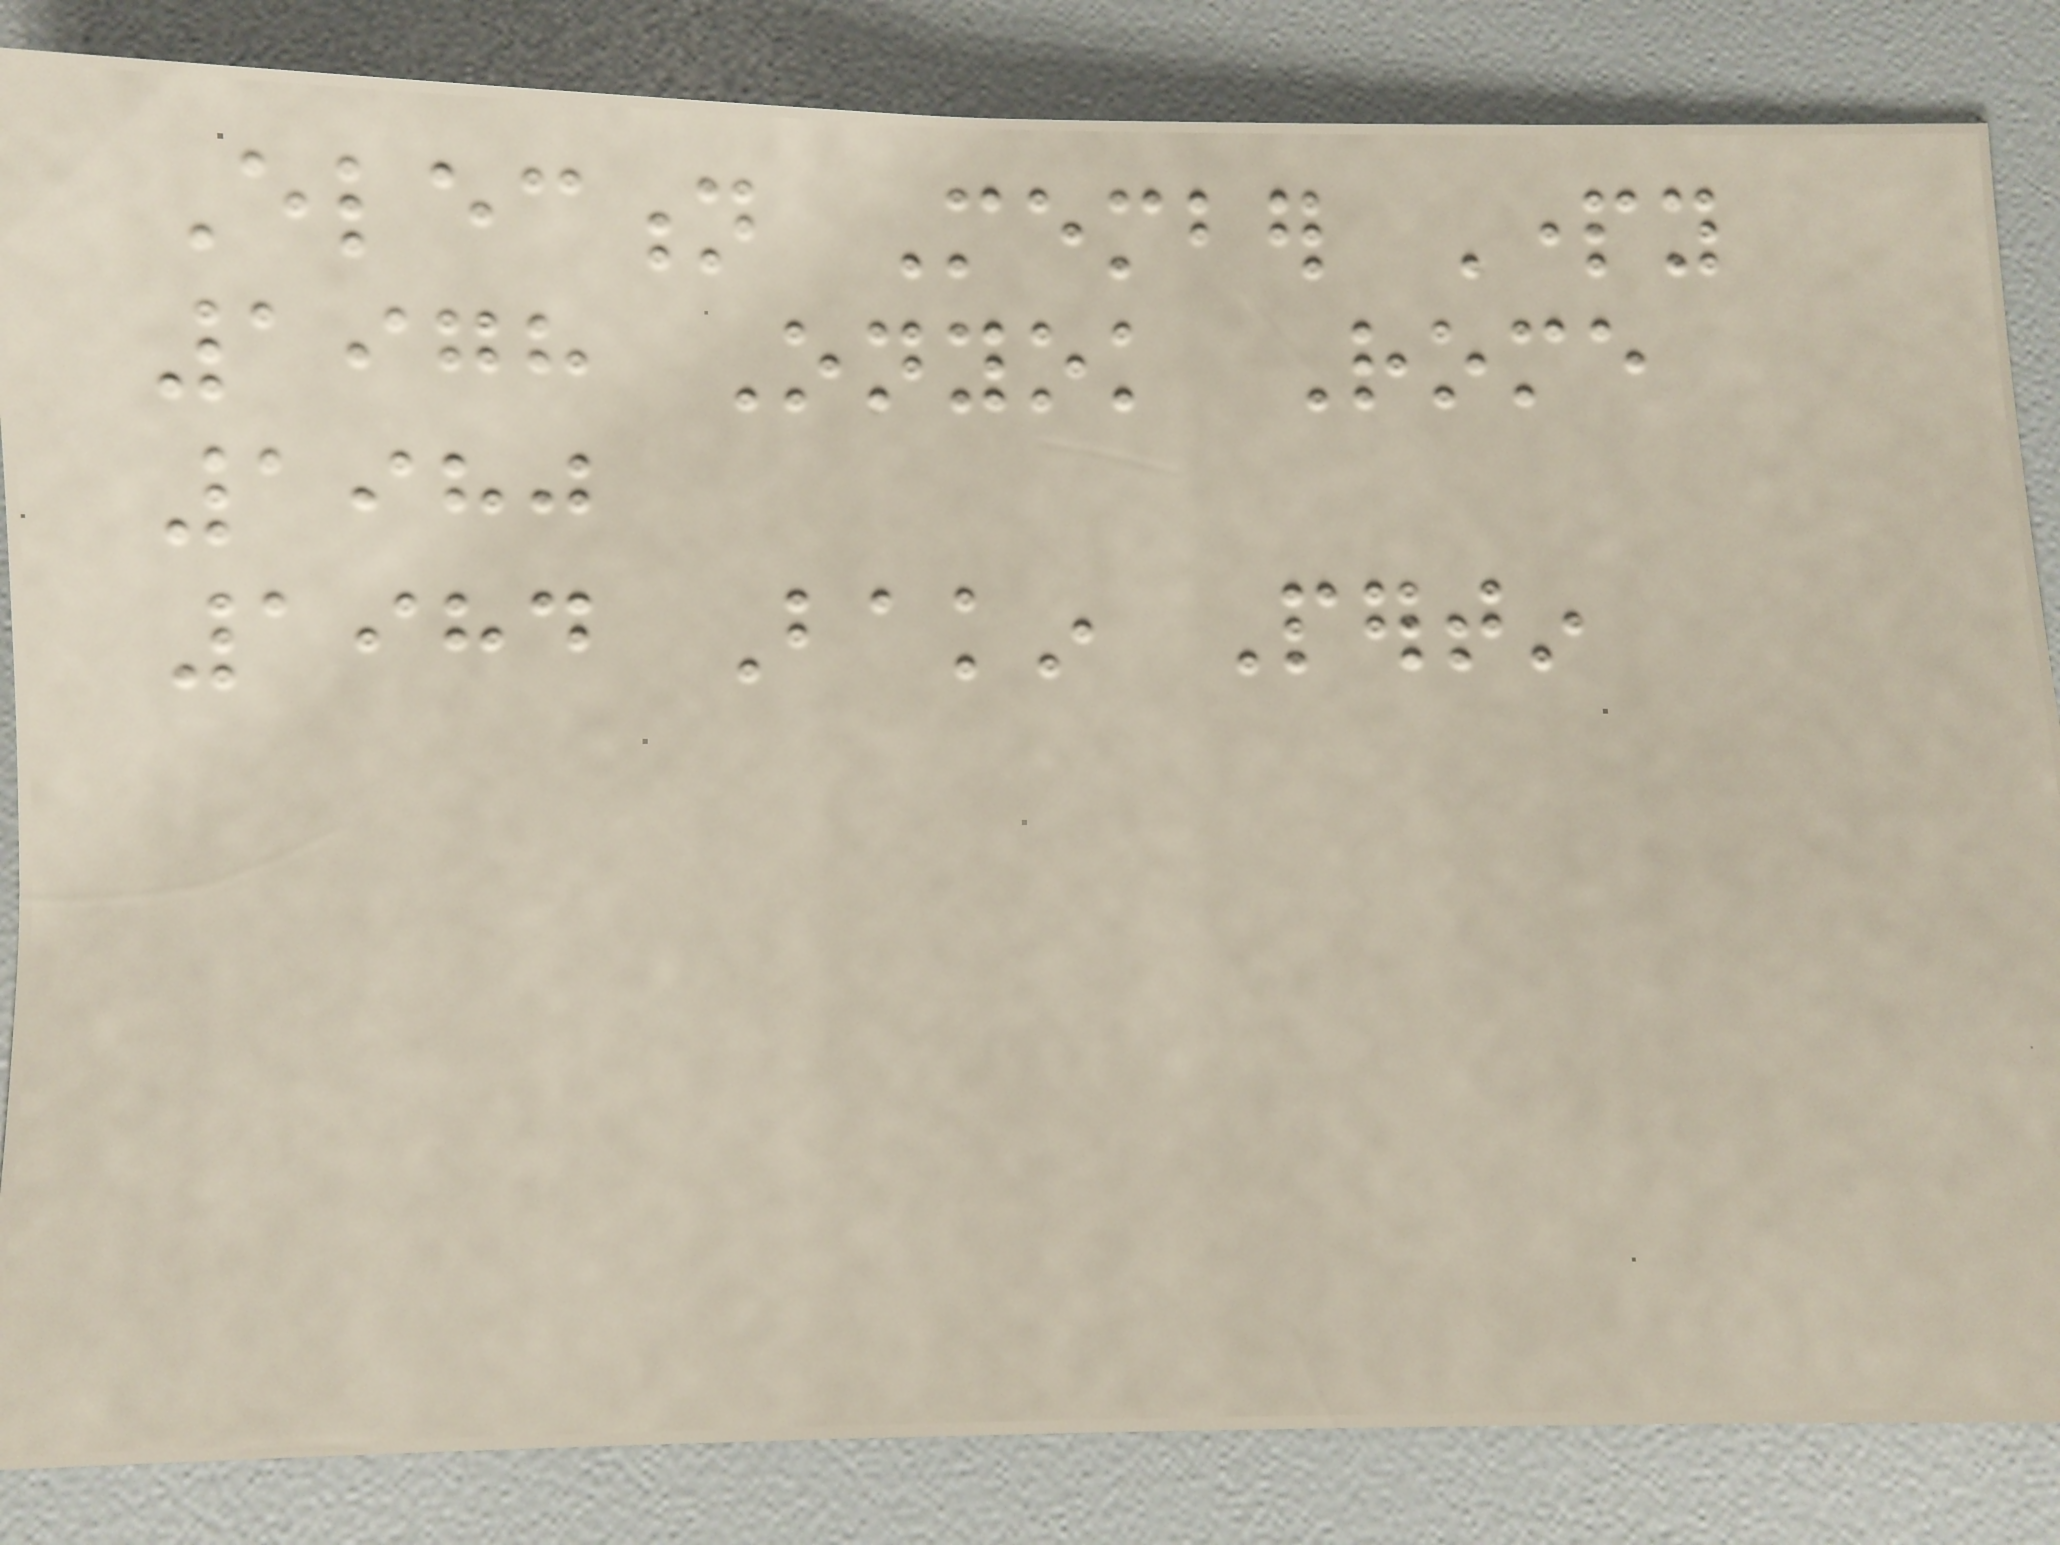Election Member Party
1978 Onyok Rome
1980
1984 Bakin Pertin
